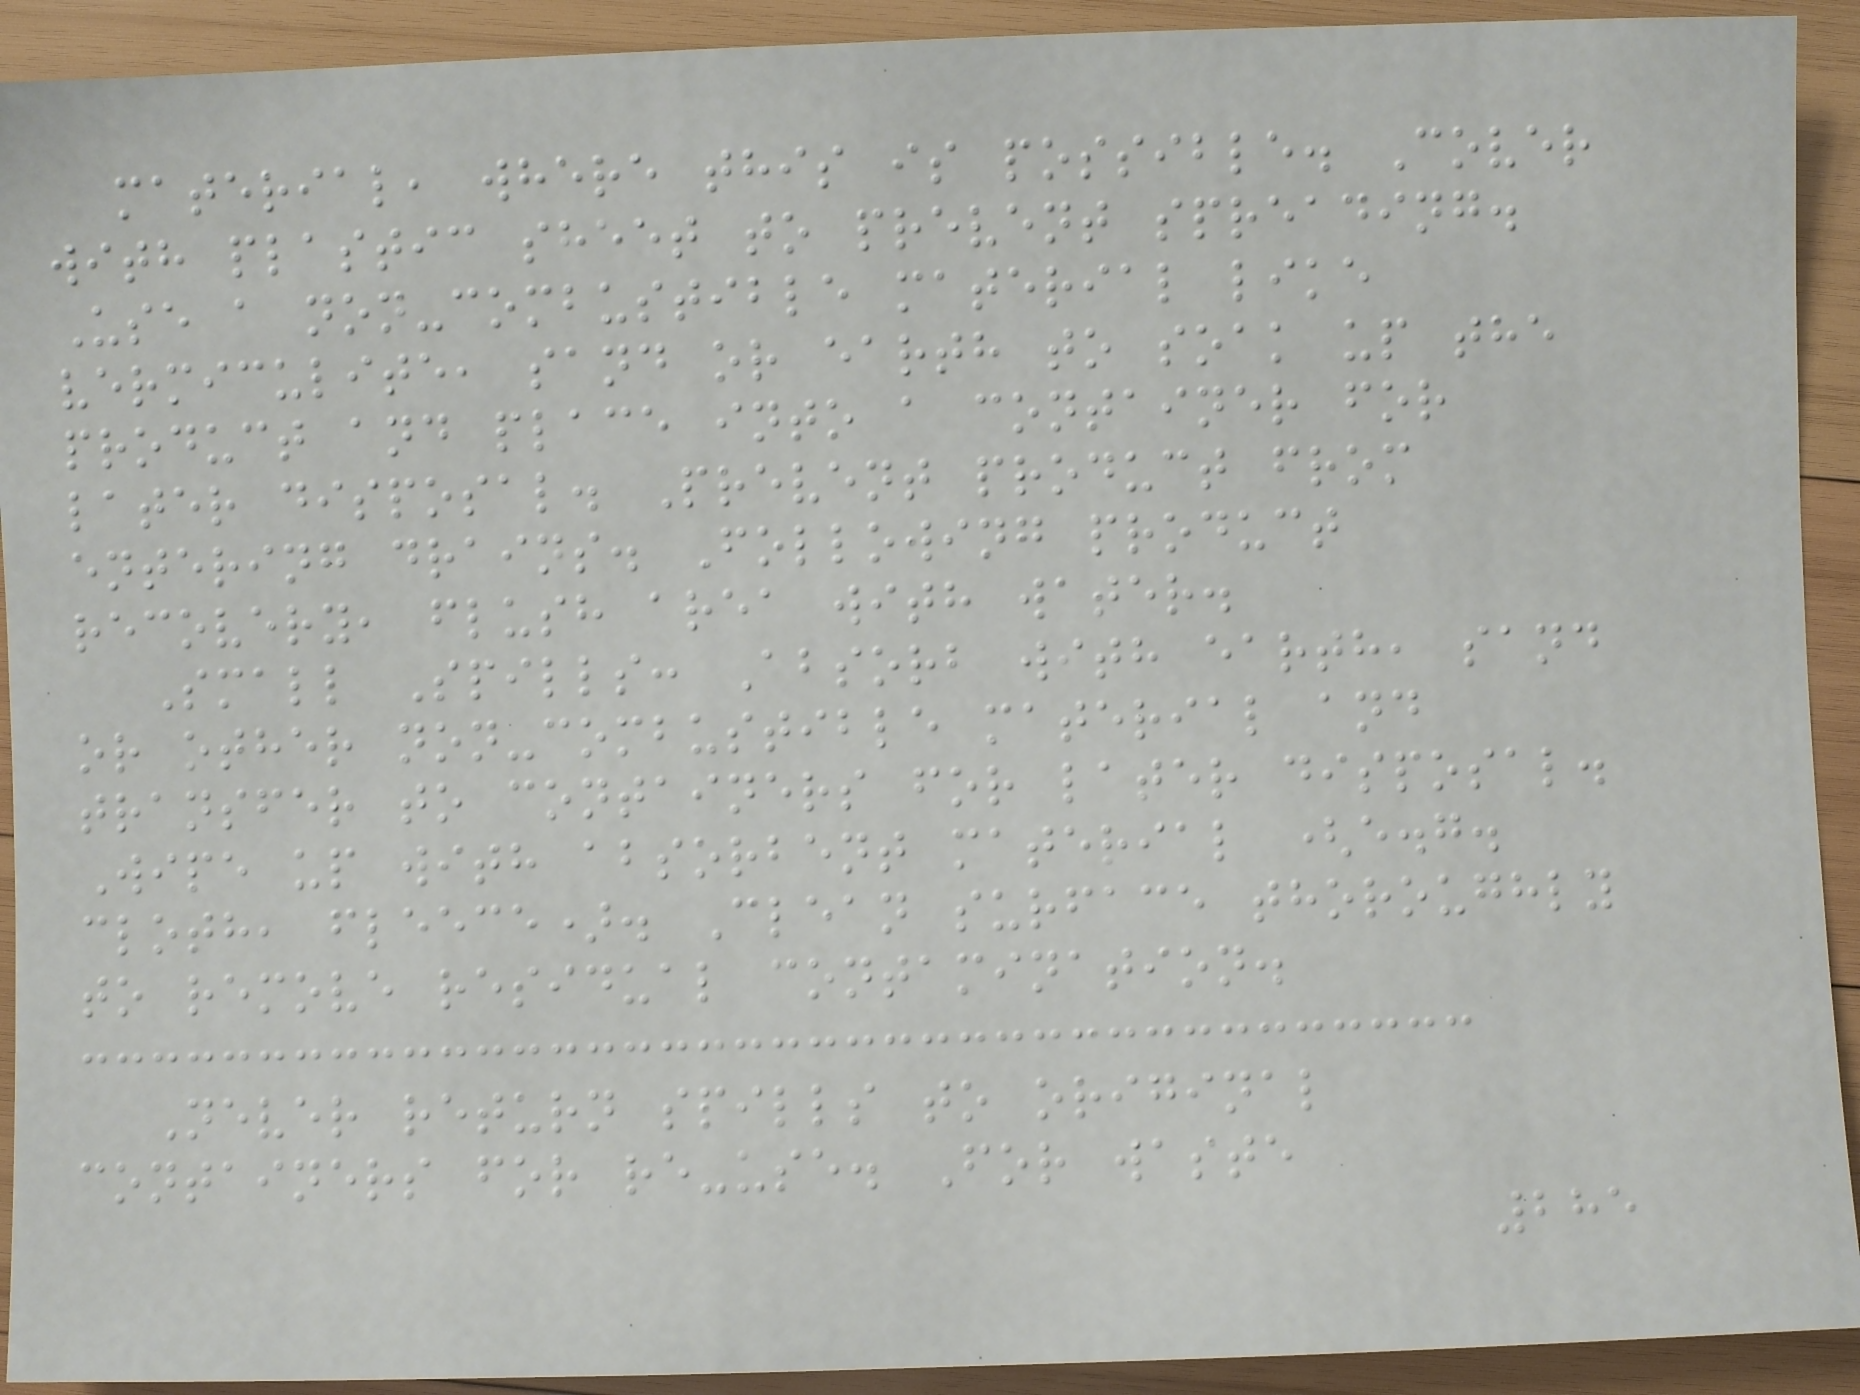material, where this is possible. Cover
with plastic sheet to prevent spreading.
Use a non-combustible material like
vermiculite, sand or earth to soak up the
product and place into a container for
later disposal. Prevent product from
entering drains. Following product
recovery, flush area with water.
Small Spills: Absorb with earth, sand
or other non-combustible material and
transfer to containers for later disposal.
Wipe up with absorbent material (e.g.
cloth, fleece). Clean surface thoroughly
to remove residual contamination.
Never return spills to original
containers for re-use. For waste
285
